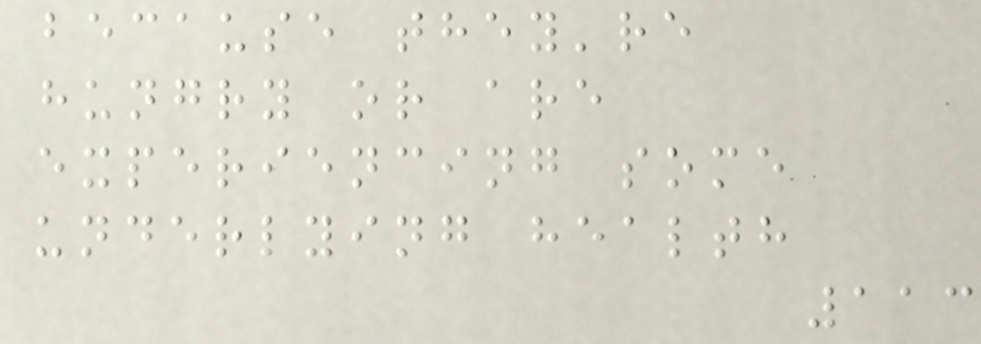because they're
hungry or are
experiencing some
underlying health
113
